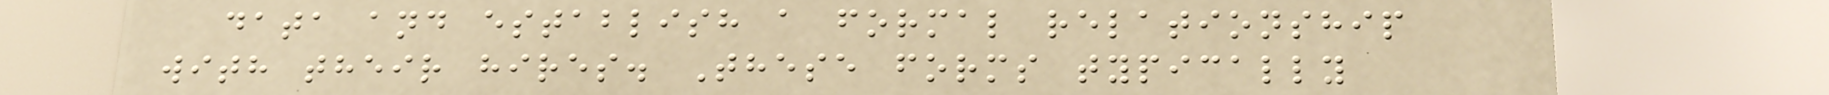data and establish a formal relationship
with their hires. These forms typically
